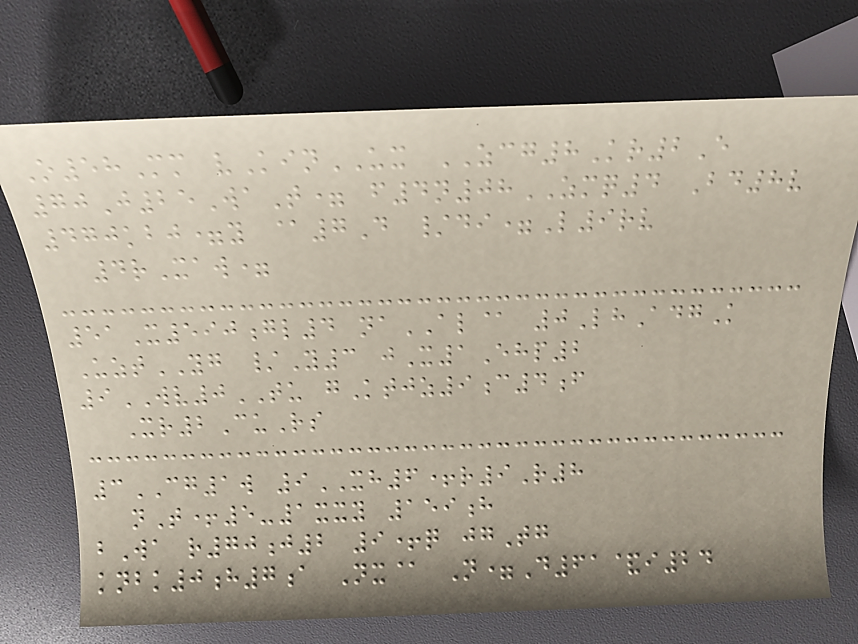O58Mm vKinUX ZCG8Kr2E
70J25WaT= f4n08ZMQ4 Bd8v
470kbj=y @7D /di=L9rv
4rXaw=
51X590gl4 naAL@ 0LhAdgK
UztYG /Y3 jX1Ehp2
9WV0TU gKtjz9c4f
Xr2CuRs
3CG1w 9XH6+r9R8
nT+5-1xxy 159h
bWa r70j2 9+q jgTg
knbk0h7a Nx@ N=D61&i24
